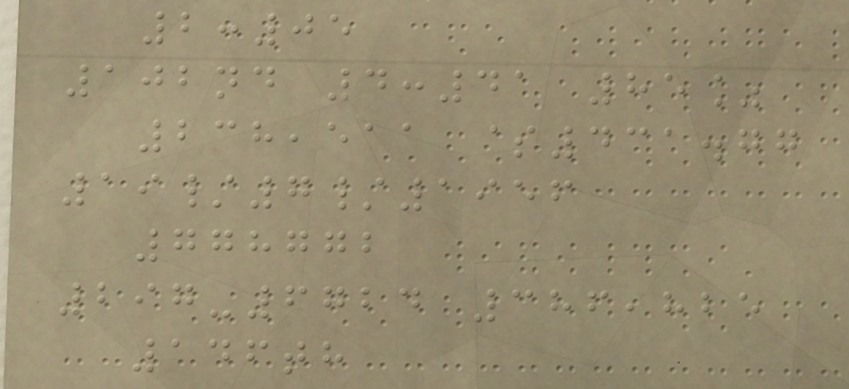2:05
102nd 4:41 85%
238,511 $431.77
19/7/1956
778772
297-6724 386,825
146th
